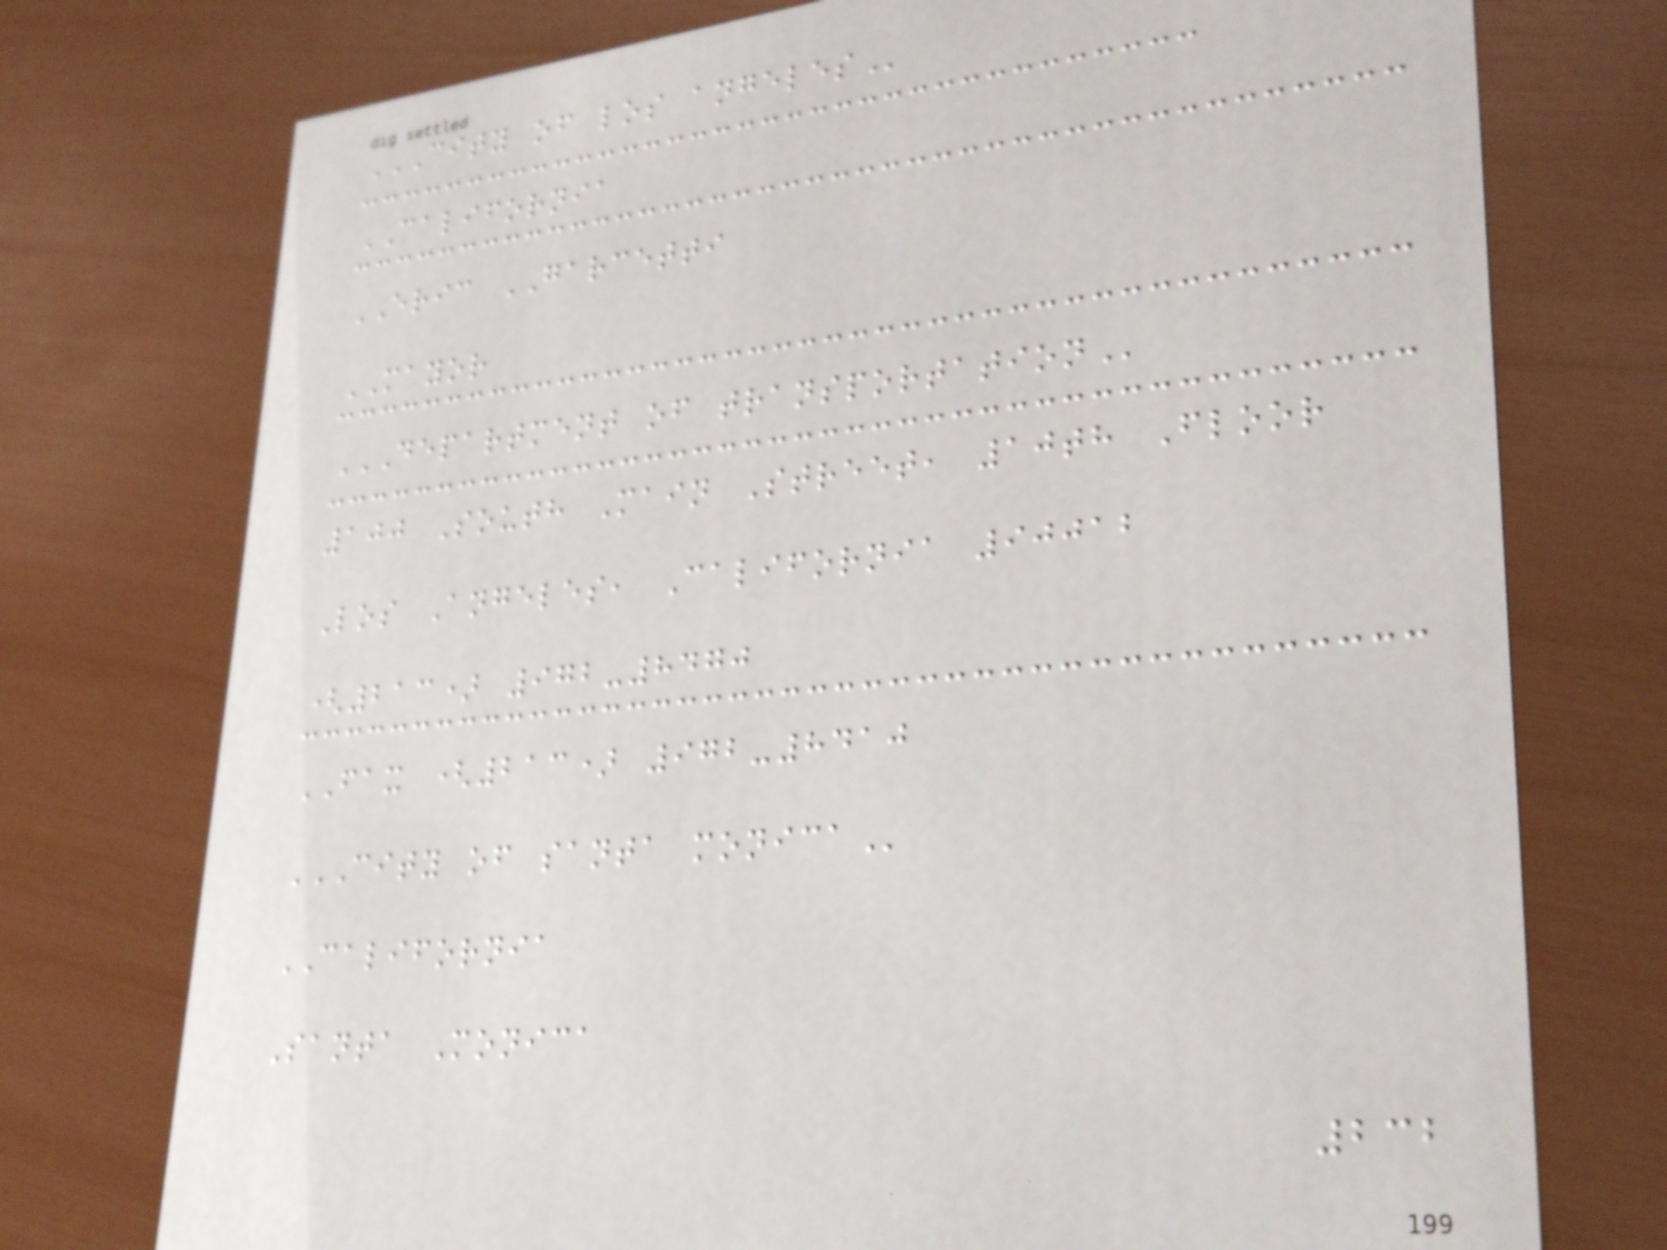CITY OF LOS ANGELES
CALIFORNIA
ERIC GARCETTI
MAYOR
DEPARTMENT OF TRANSPORTATION
100 South Main Street, 10th Floor
Los Angeles, California 90012
(213) 972-8470
FAX (213) 972-8410
CITY OF SANTA MONICA
CALIFORNIA
Santa Monica
232
